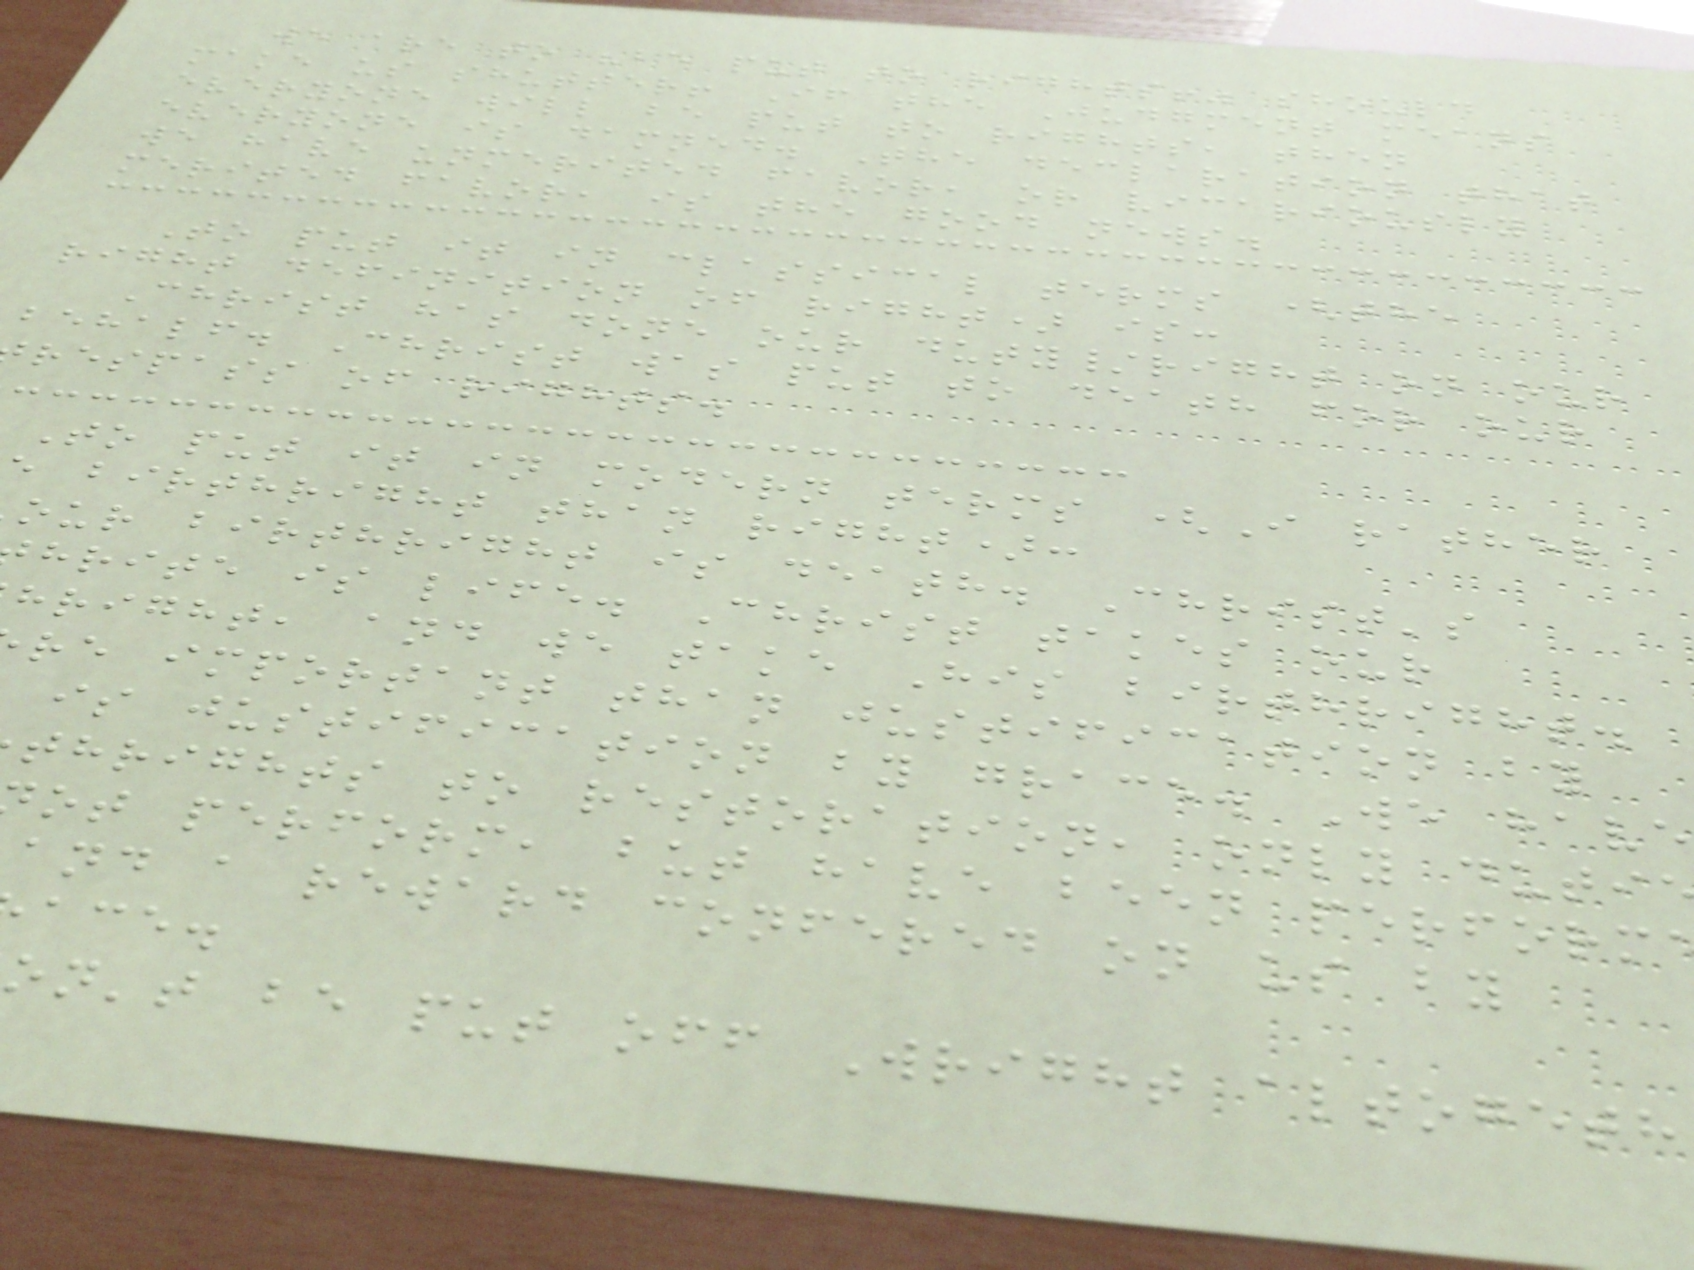we are to "be put to rights!" should
make us shutter! If the Judgment means
everyone will be put to rights, then
everyone is damned. The declaration that
we have unmerited favor, or vicariously
merited favor, is the good news.
To put it in classical terms (the
right definition of right) is:
Christ has done our duty/right on our
behalf. Christ was put to death for our
respass of rights.
To put it in modern terms (I rather
e birthright than right):
our birthright is death. Christ's
hrite is life. Christ takes our
hright, and we take His birthright.
re important than justification by
is justification by grace. We have
thrights to restoration, only duti
ot perform, but have been perform
and a reward confered on us by
ace.
on't be put off Wright altogeth
